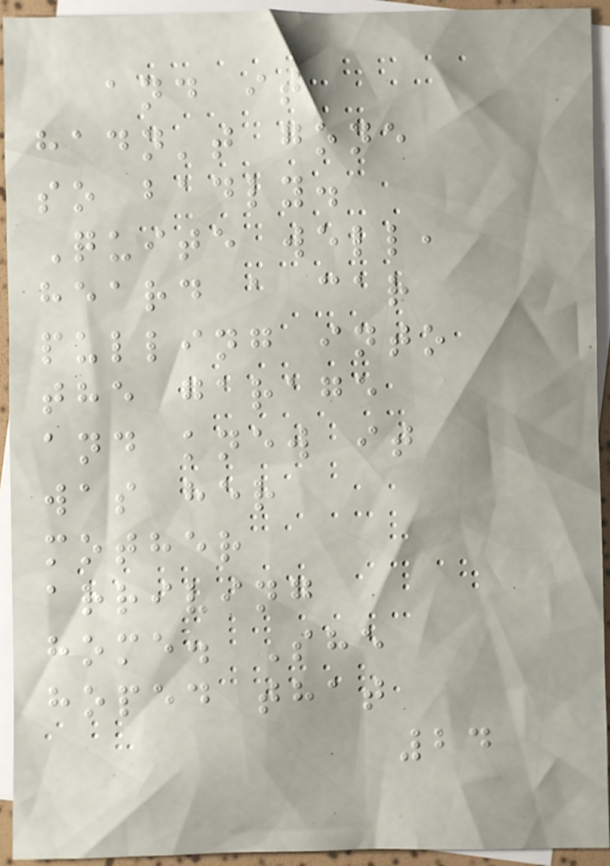and it
hadn't gone
so badly.
Quite well,
heard a car
pulling into
the garage
and knew it
was her
mother
arriving
home. She
hoped that
24
